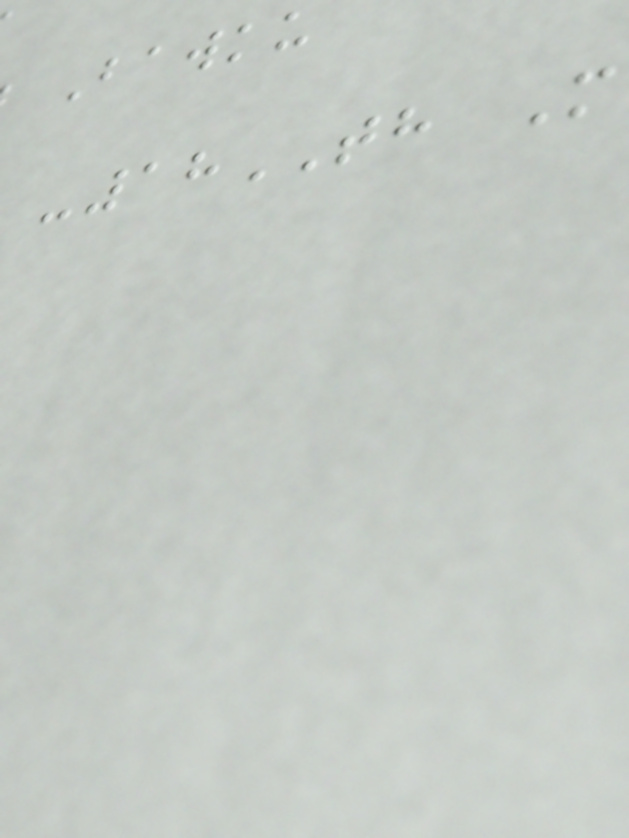Bawku
-18TH M
